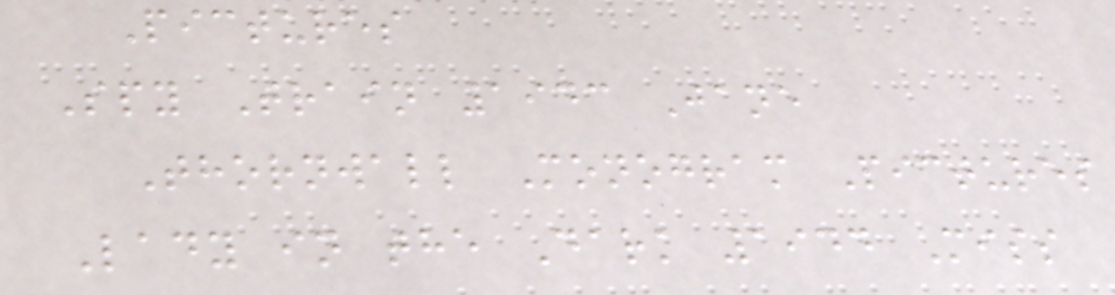Pictures
Spy Train 1943 Jane
Thornwall Monogram Pictures
Lady in the Dark 1944 Miss
